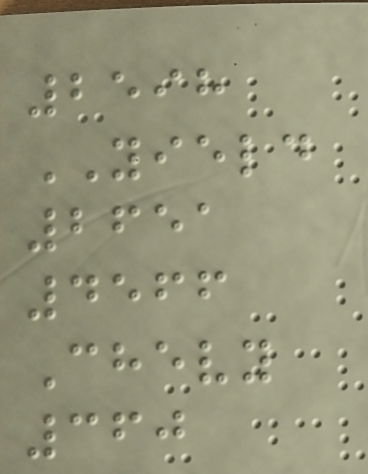2598
YIELD
2651
4566
Chevy
360
